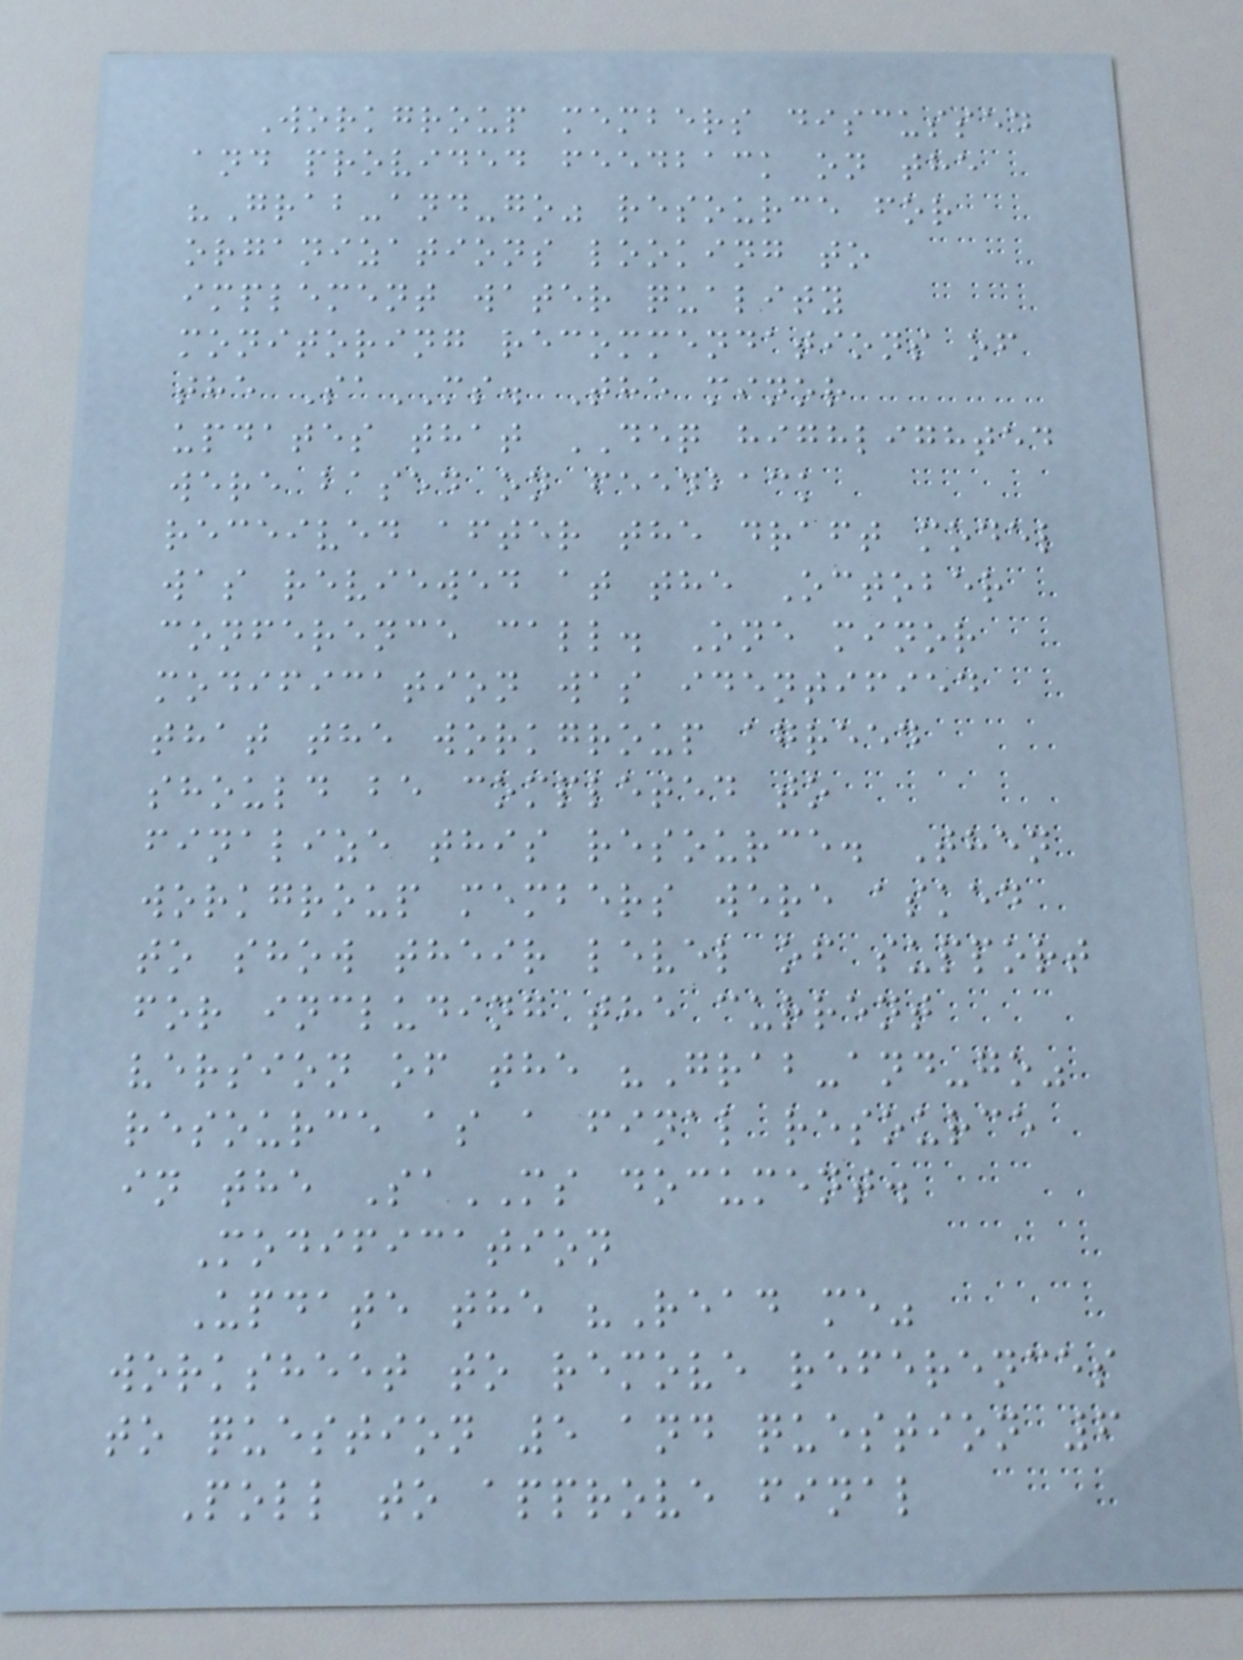Workgroup members discussed
and provided feedback on the
"Grab-and-go" resource for
organizations looking to
implement water quality
monitoring recommendations of
the SaMS. The minor
updates that DEQ highlighted
were based on feedback
received after the draft model
was reviewed at the October
conference call. One minor
modification was identified
that the workgroup agreed
should be completed to
finalize this resource. Then
workgroup members were asked
to show their level of support
for including the current
version of the "Grab-and-go"
resource as a final resource
in the SaMS document.
Modification
Update the "Read me"
worksheet to remove references
to question 5 and question 6
Poll to approve final
